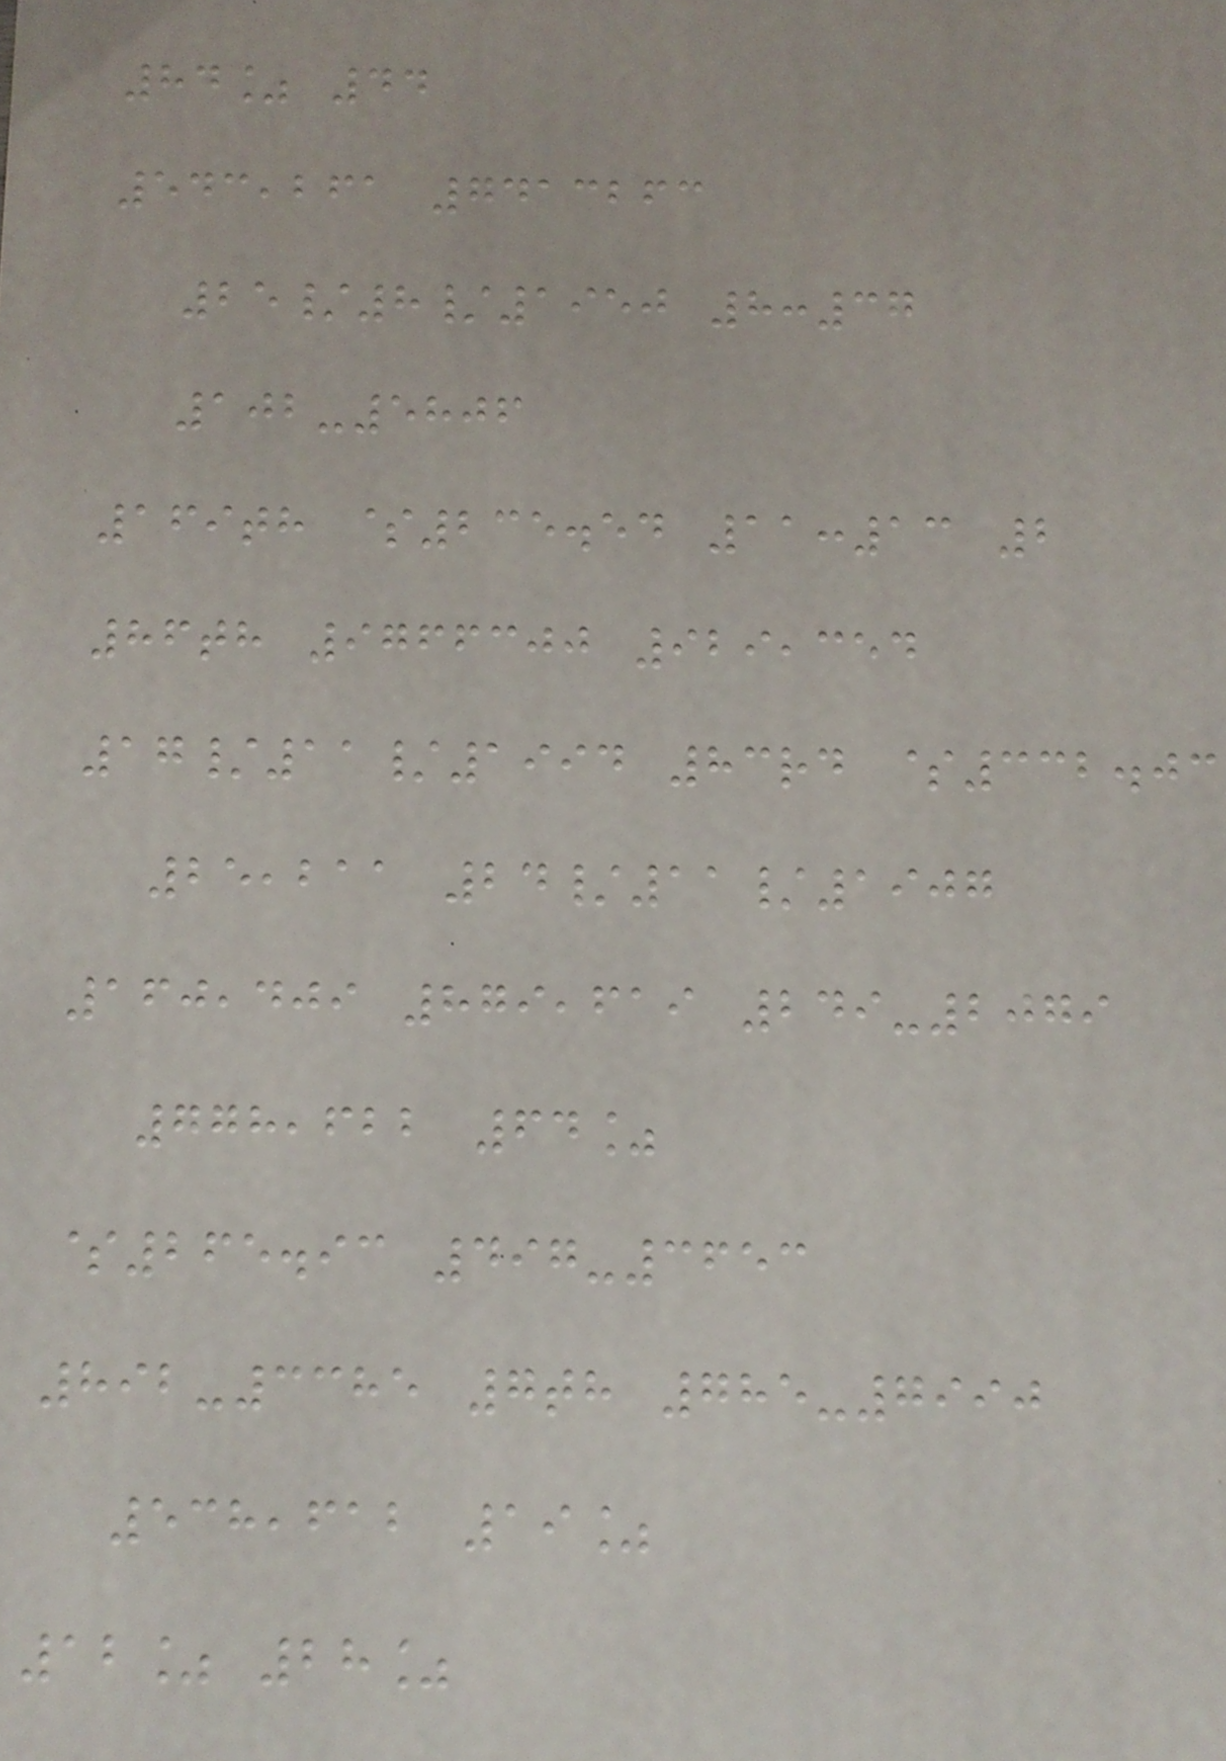84% 44
543,261 7413263
25/8/1950 8:37
102-5806
169th $235.54 11:13 2
86th 9766300 929,354
17/11/1994 83rd $332.03
25,211 24/11/1907
160,409 879,619 249-2079
778,622 64%
$265.93 497-3653
892-3385 7th 785-7990
538,612 19%
12% 28%
